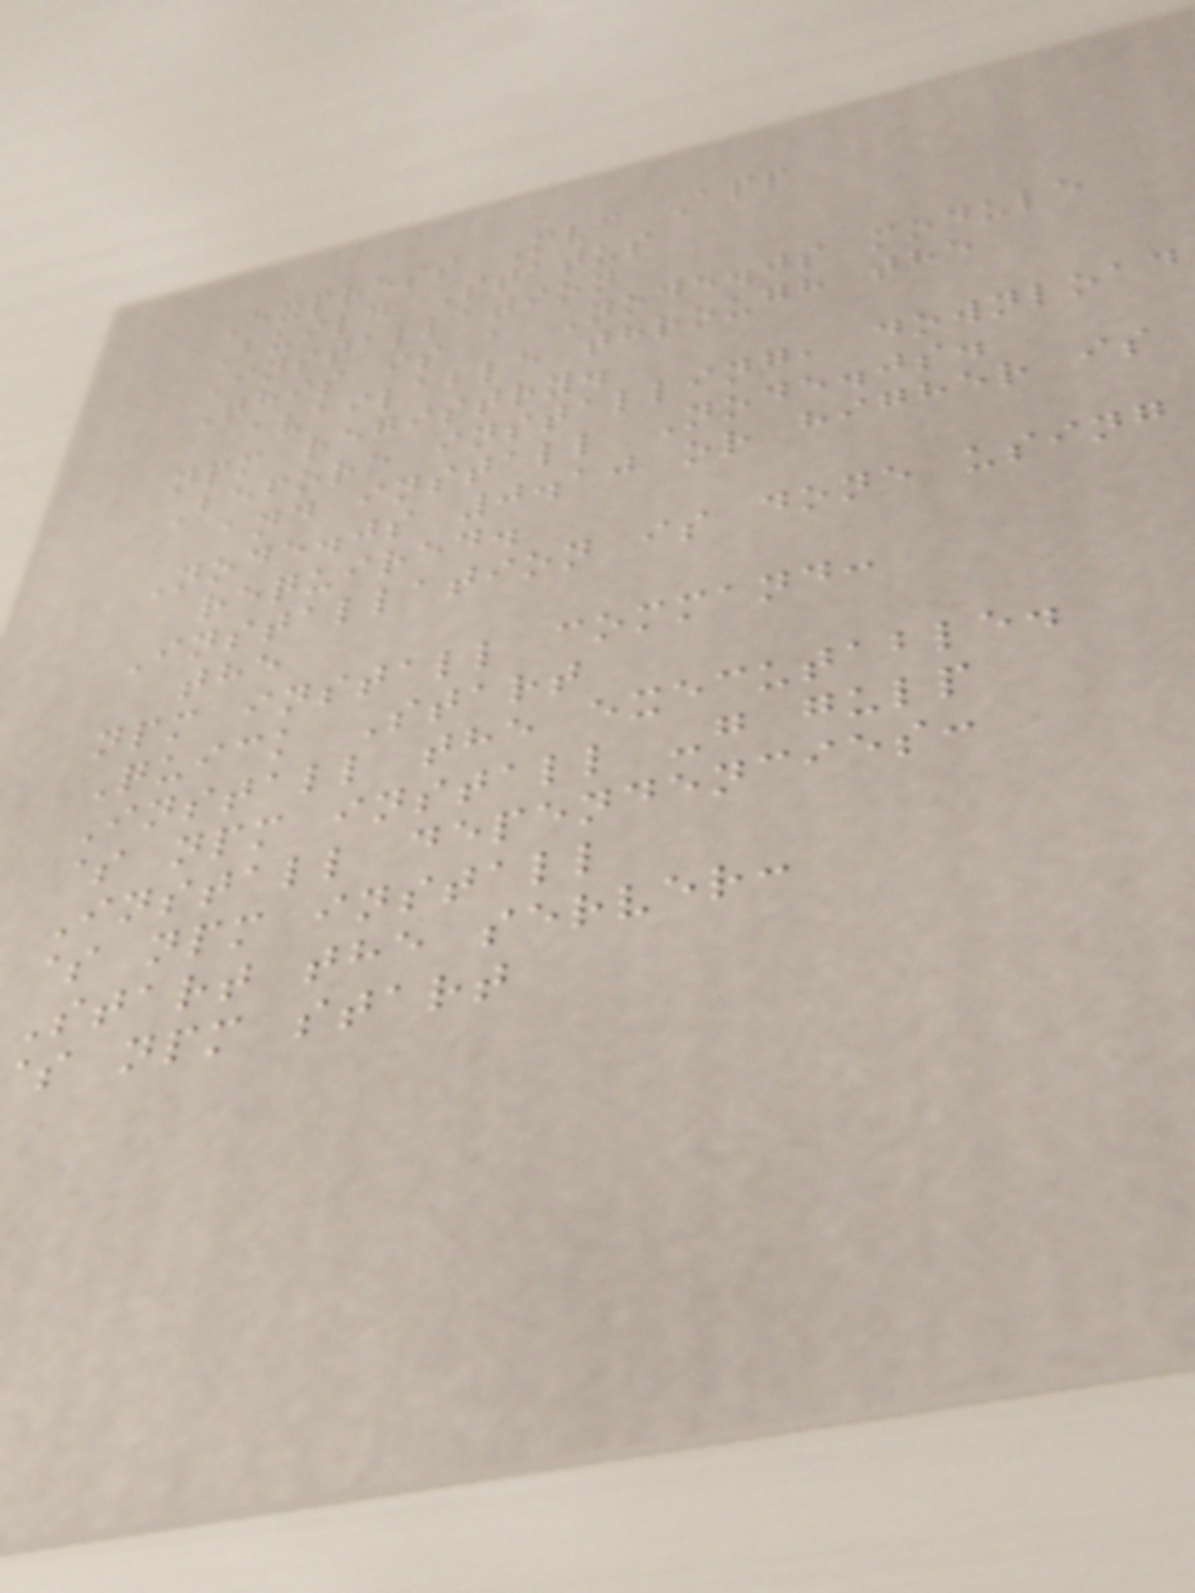Express Mvc App
Build Status
Installation
This is a Node.js module
available through the
npm registry.
Before installing, download
and install Node.js.
Node.js 0.10 or higher is
required.
Installation is done using
the
npm install command:
Quick Start
Install the executable.
$ npm install -g gulp
Install dependencies:
$ npm install
Start the server:
npm start
